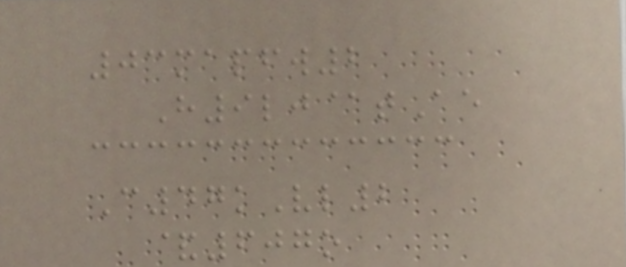03mapfw2
H9lj@tAe
C47kVl2
&607o
